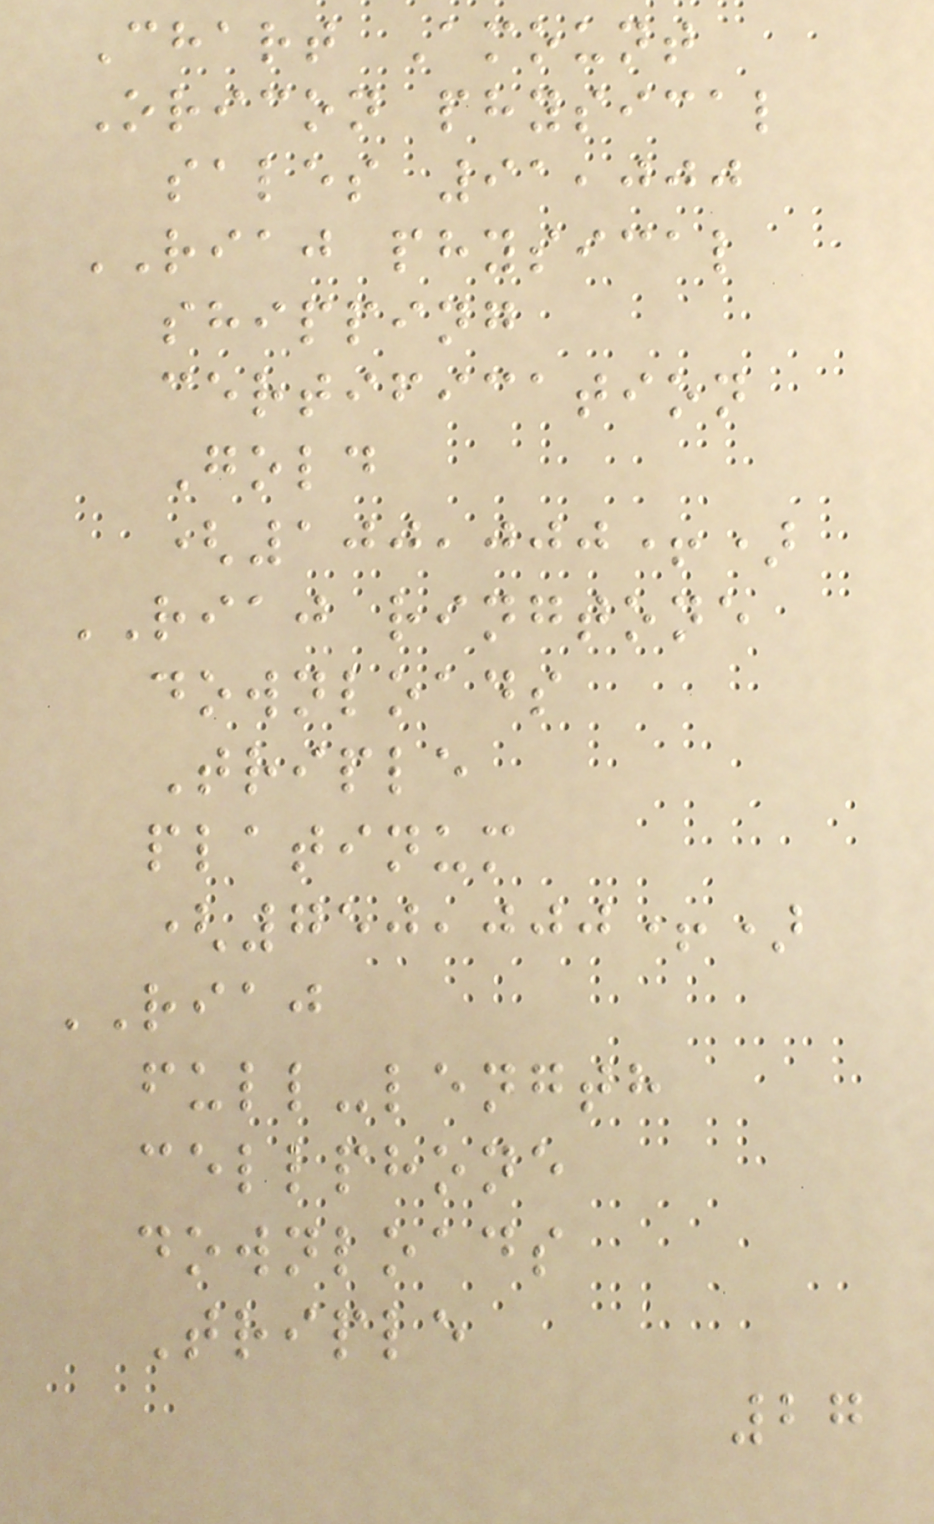Chart Amount
Oricon physical
sales 91,000
RIAJ physical
shipping
certification
Gold
(100,000+)
RIAJ ringtone
downloads
Triple
platinum
(750,000+)
RIAJ
full-length
cellphone
downloads
Triple
27
